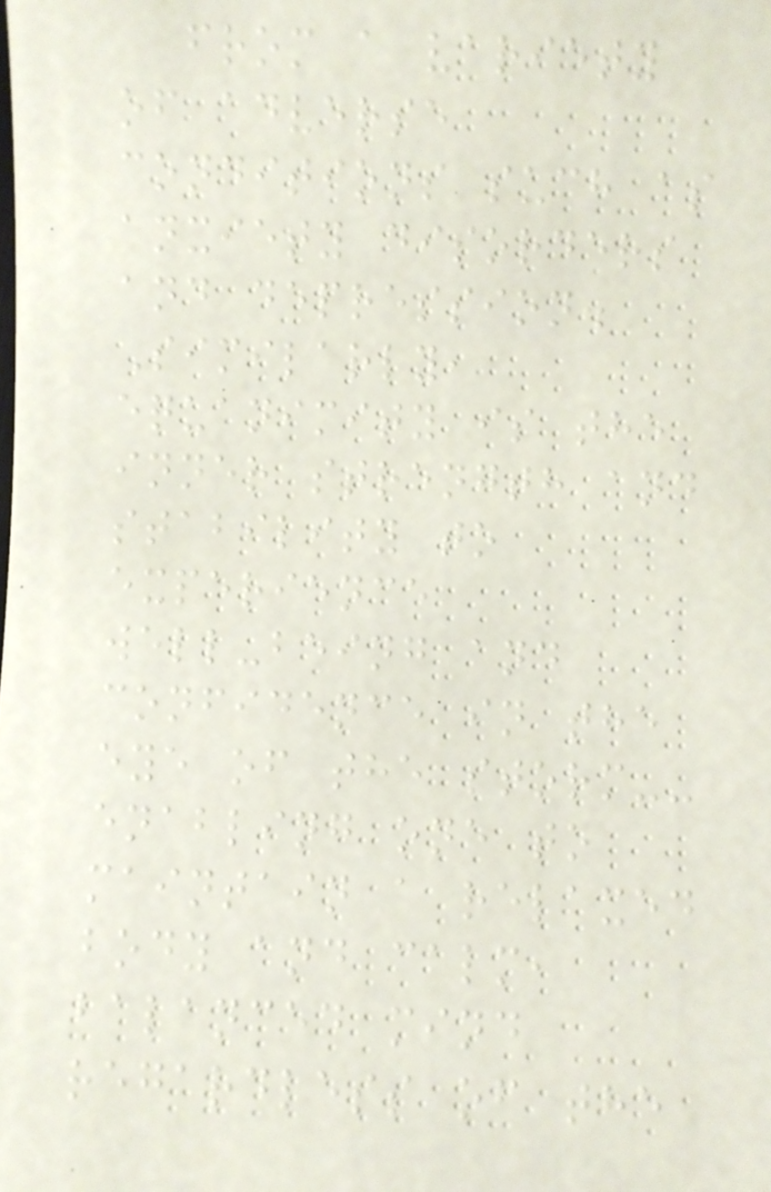from a variety
of adverse
conditions such as
anxiety disorders
and depression.
Similarly,
equanimity is the
inner strength and
stability to
experience
well-being and
confidence in the
eye of the storm--
enabling one to
maintain a relaxed
body and calm,
balanced mind
regardless of the
